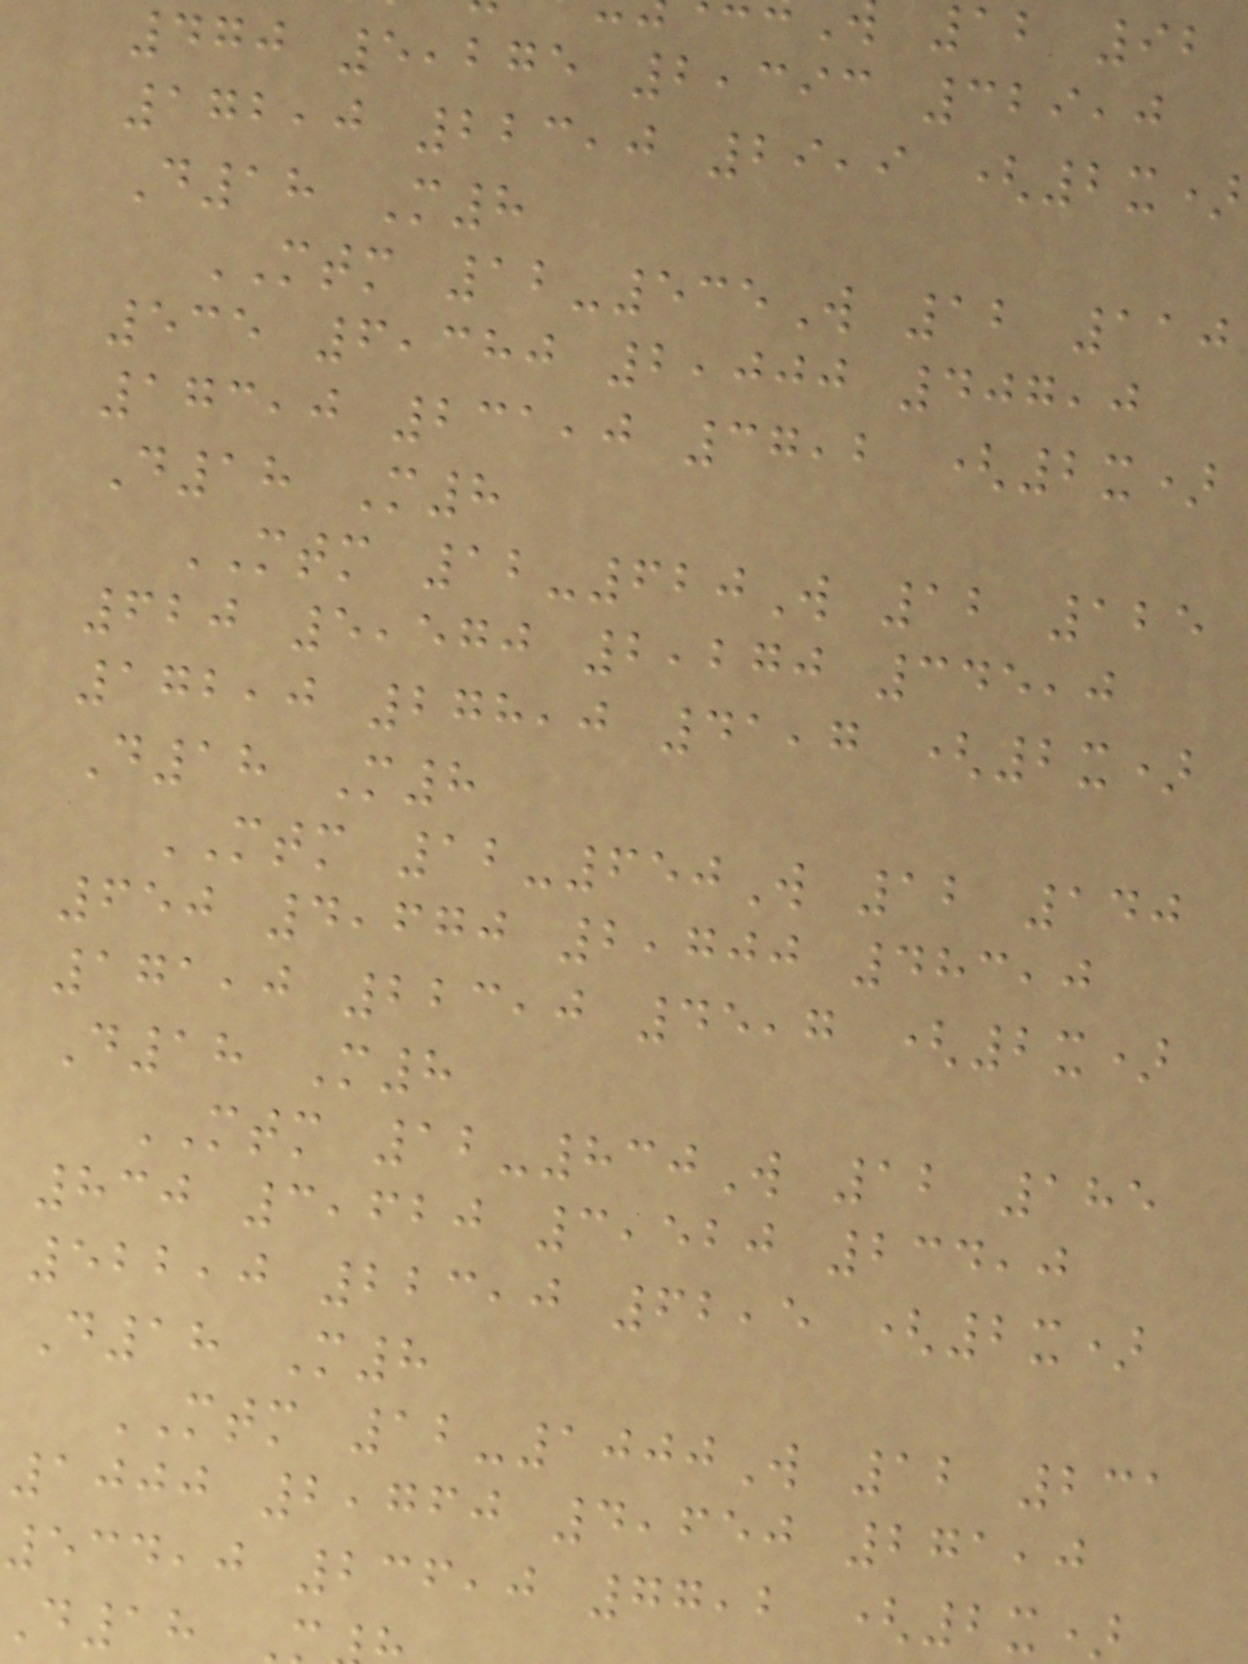12 92
470 5,275 2,393 329,0
172,0 223,0 29,9 (2x)
D18 M8
MTM 12-535W 12 110
535 6,380 2,000 407,0
173,0 231,0 37,2 (2x)
D18 M8
MTM 12-620W 12 125
620 5,570 2,270 345,0
172,0 278,0 41,7 (2x)
D18 M8
MTM 12-650W 12 140
650 4,670 2,700 483,0
171,0 223,0 45,7 (2x)
D18 M8
MTM 12-830W 12 185
830 3,620 3,520 234,0
522,0 223,0 62,5 (2x)
D18 M8
MTM 12-1000W 12 231
1000 2,760 4,650 271,0
534,0 236,0 77,2 (2x)
d18
